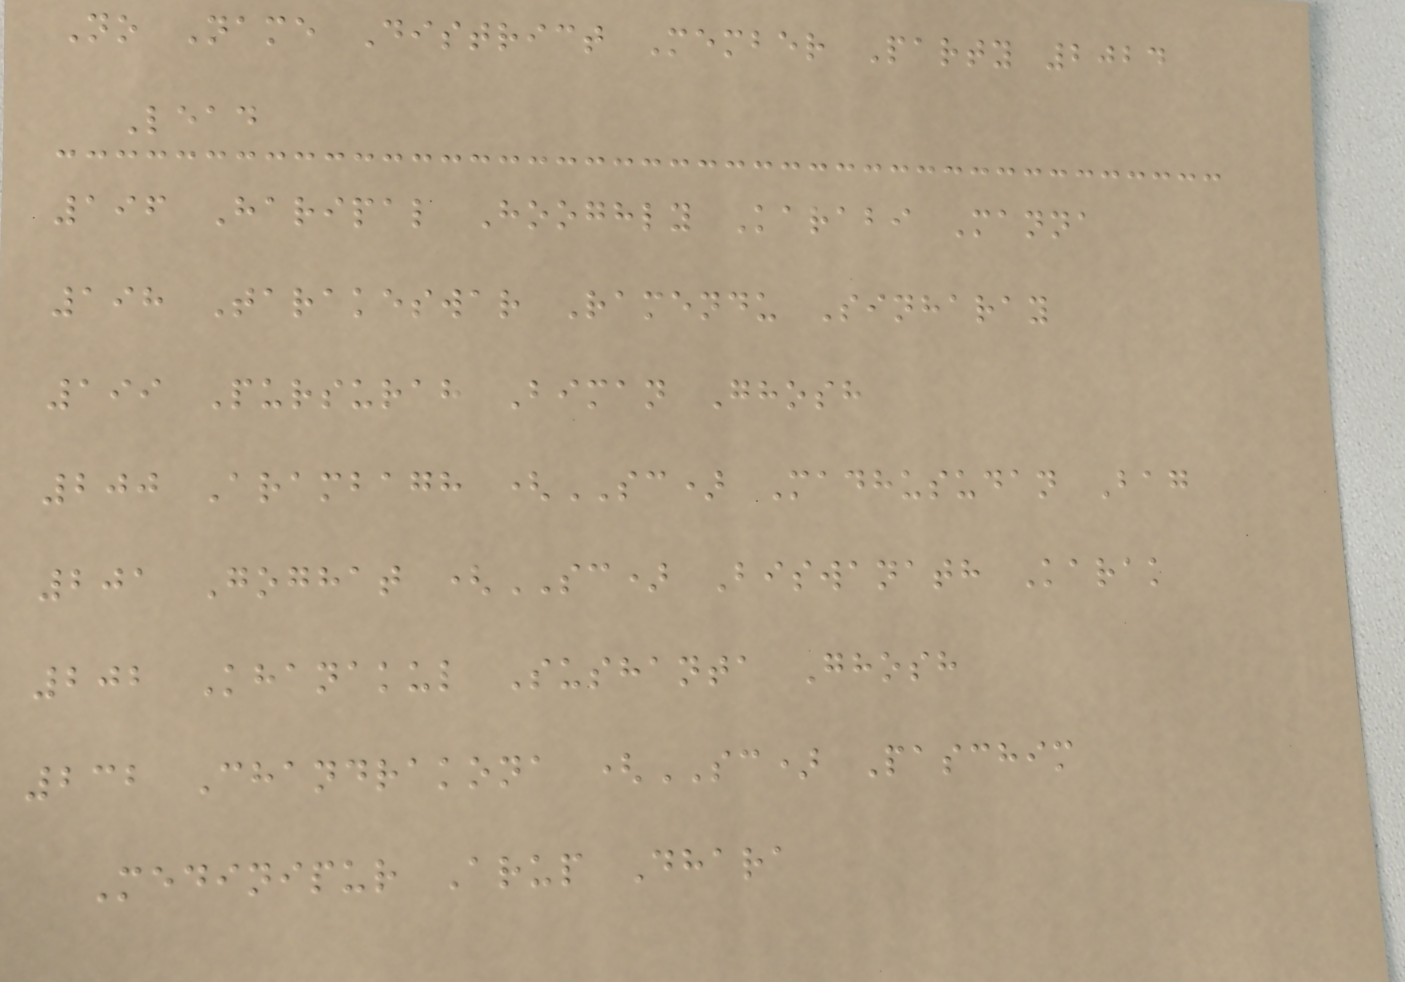No Name District Member Party 2024
Lead
196 Haripal Hooghly Karabi Manna
198 Tarakeswar Ramendu Sinharay
199 Pursurah Biman Ghosh
200 Arambagh (SC) Madhusudan Bag
201 Goghat (SC) Biswanath Karak
202 Khanakul Sushanta Ghosh
232 Chandrakona (SC) Paschim
Medinipur Arup Dhara
